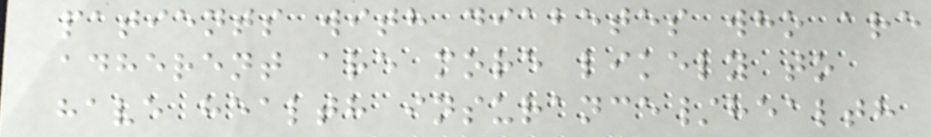patients with diabetes who are
adherent are more likely to
have health insurance/health
